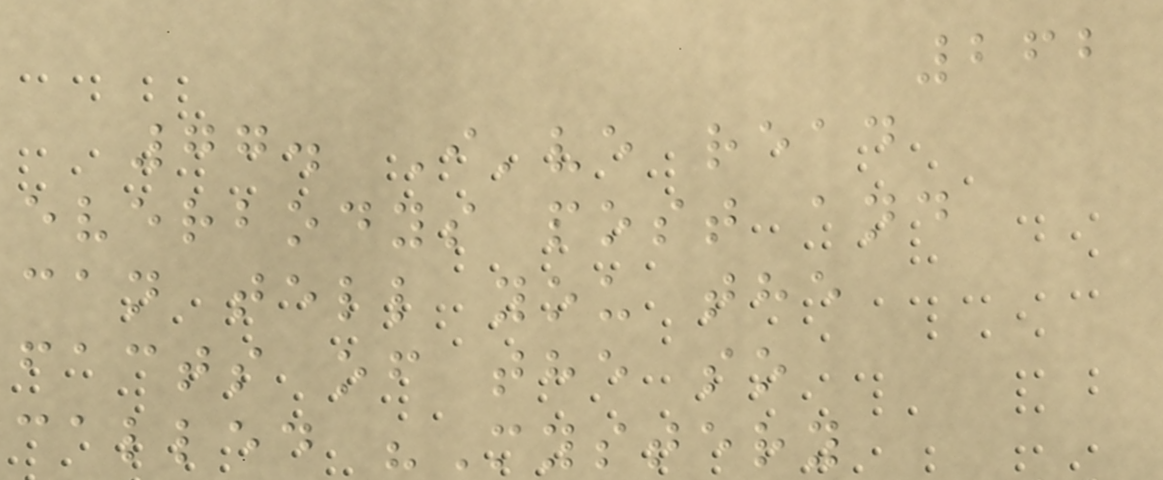262
77. I've read
everbodys post and
can tell you the
facts of the so
called "Mystery
